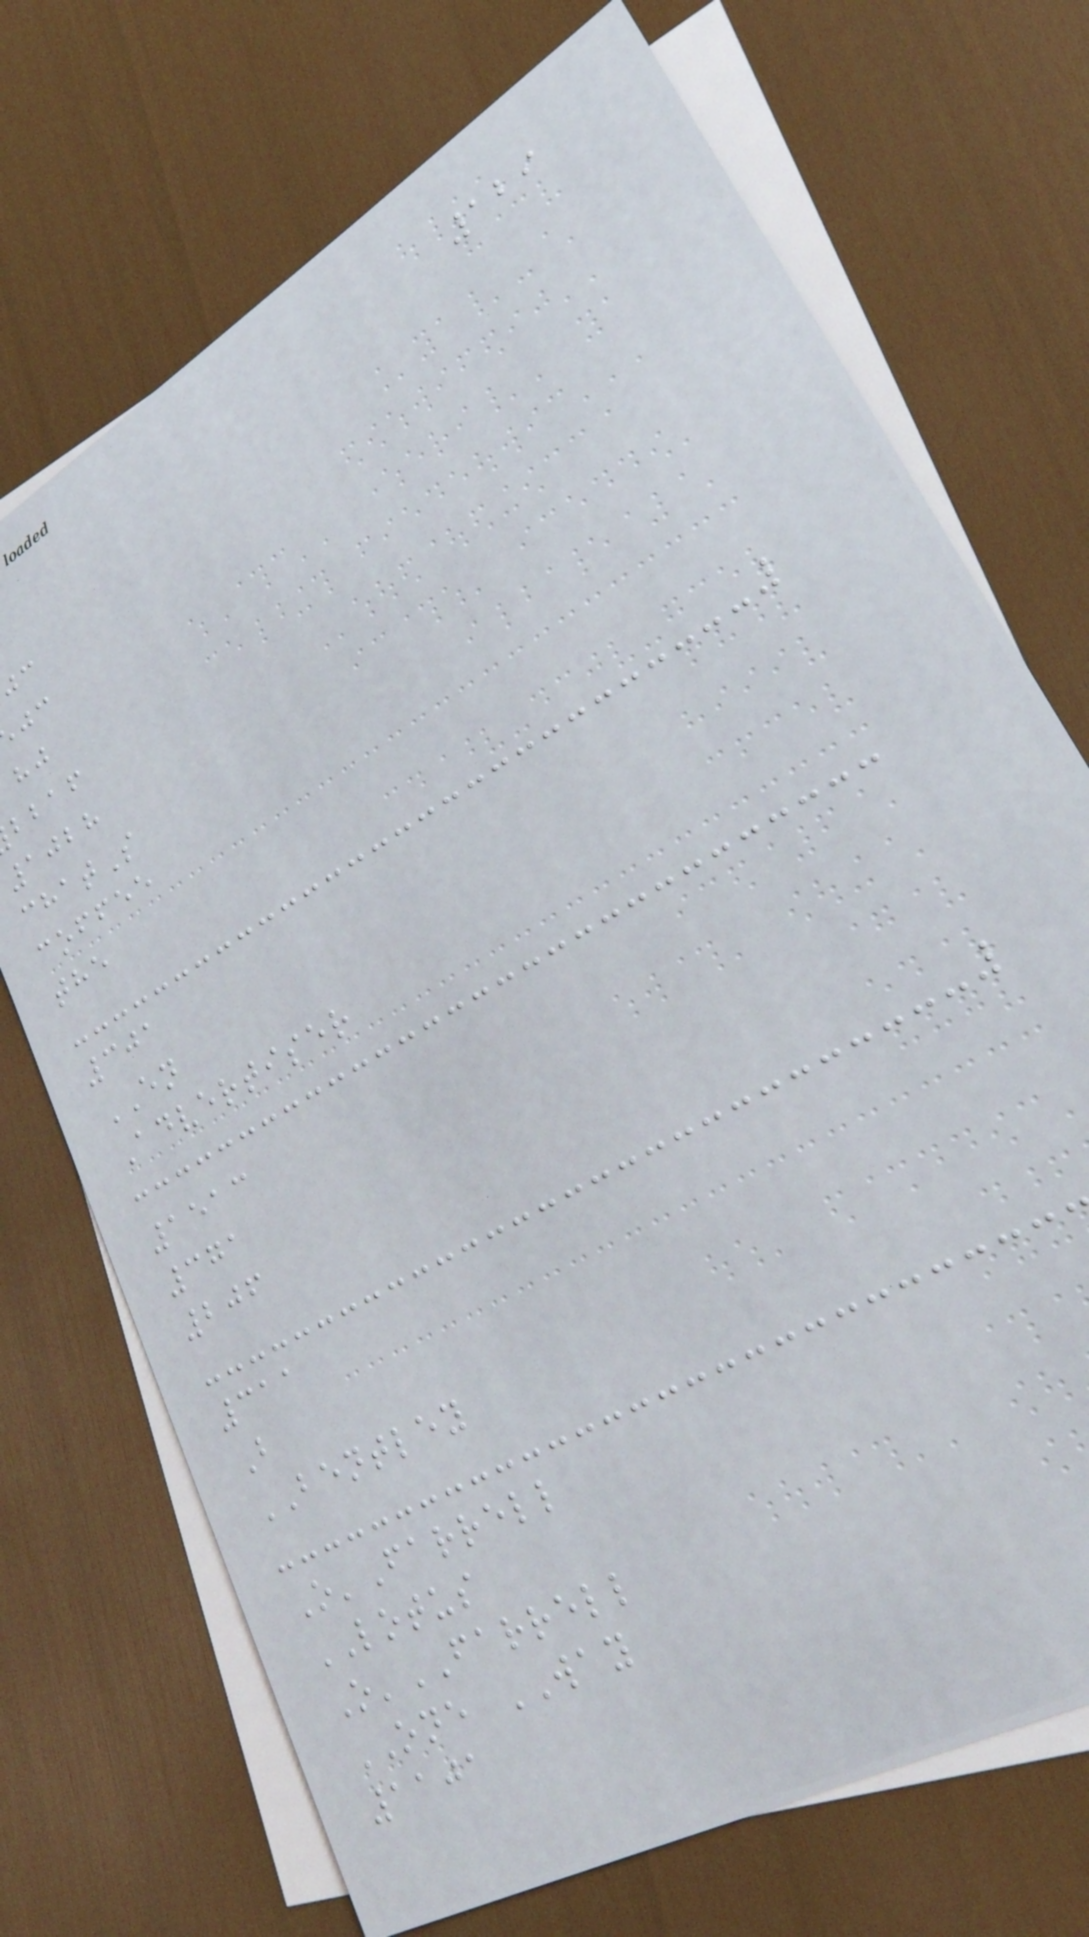129
bbaf
1028
chatS
coffee
the
301
EN
Advertiser
1513
371
206
311
B
BENTLEY
O'Farrell
LOTUS
O'FARRELL
ONE WAY
1101
